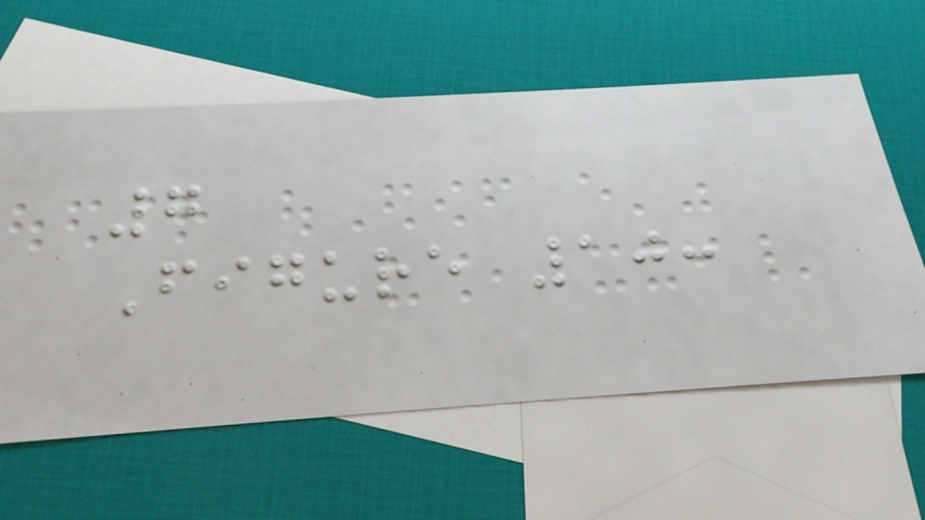7
Figure 10:
